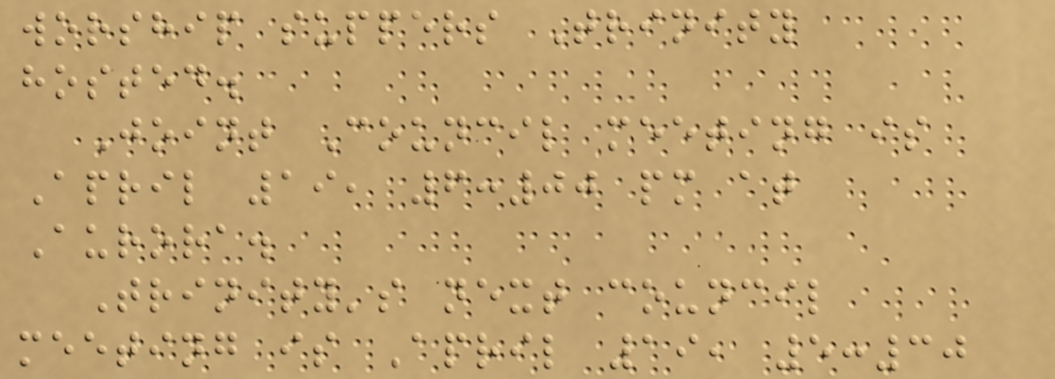worship suppers Trinity
hosted.
Joint Council meeting is
April 19, 6:00 pm at
Aurora.
Trinity's next council
meeting is April 19, 5:30
